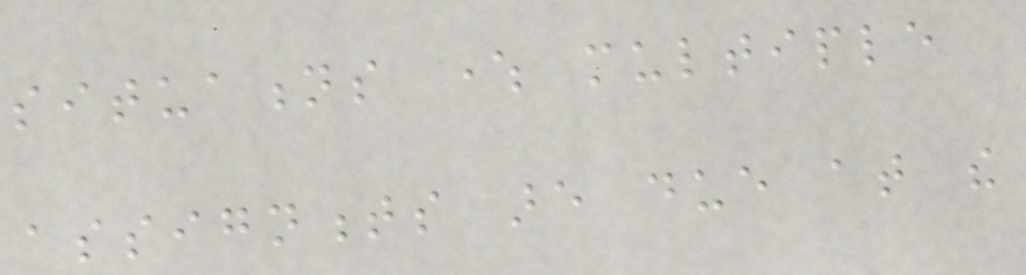situations where multiple
assignments are due at the
